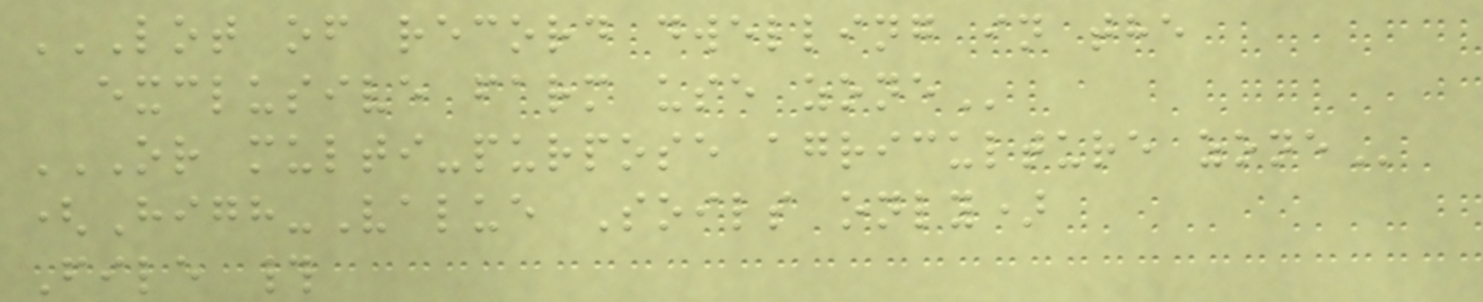LOT OF RECORD DWELLING IN THE
EXCLUSIVE FARM USE ZONE
OR MULTI-PURPOSE AGRICULTURE ZONE
(High-Value Soils only)
File #
